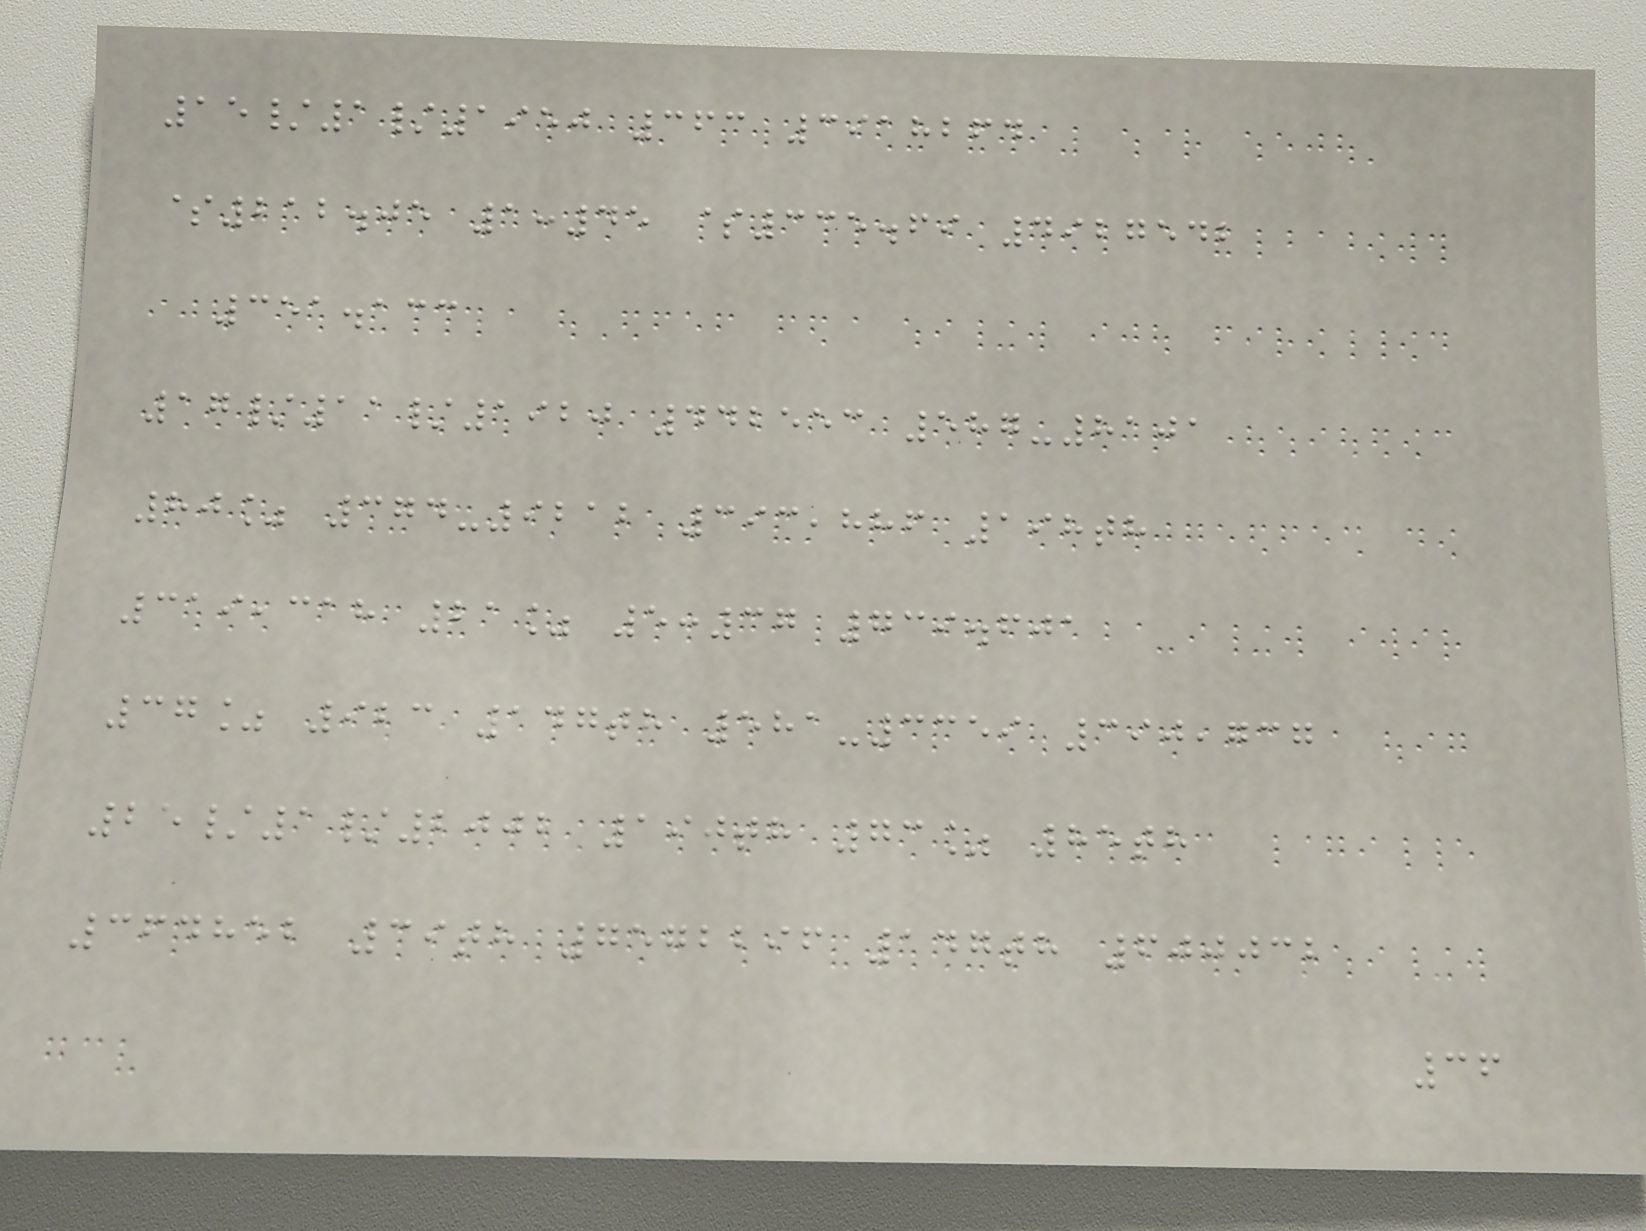15/1/1950 363 3918264
$212.05 1:45 $335.69 4927542
351.133
17/11/1920 442553 587-8101
80% 374-9212 393,886 198th
319,318 21% 5:37 739.601
37% 923 147th 581-3359 390,737
25/1/2002 190th 73% 85th
364852 39th 7572296 147th 600032
36
